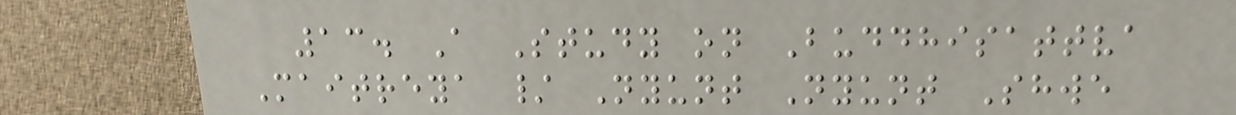13. A Study on Buddhisattva
Maitreya / Nyunt Nyunt Shwe
